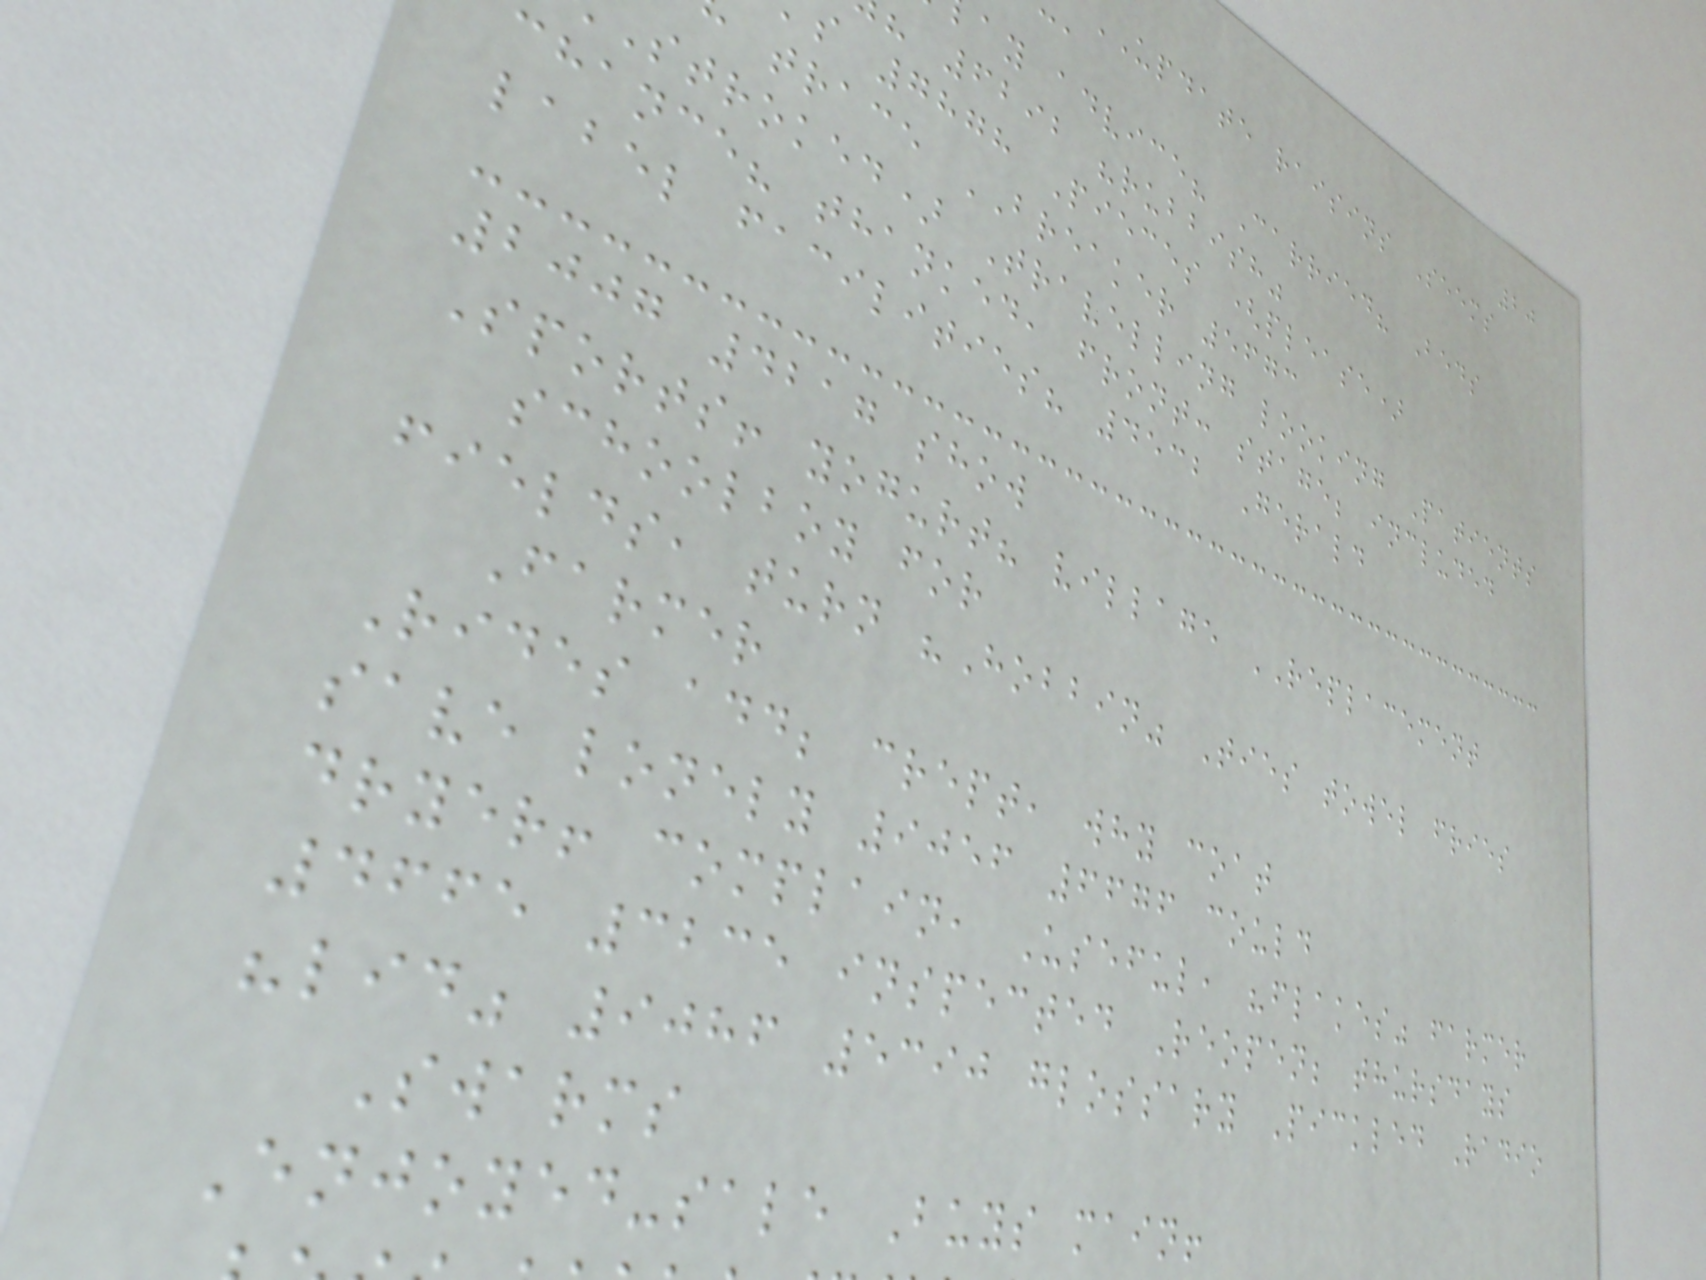20
UPDATE raisins Seems
ay advice? Carried? Beds
6292 "rubbish"
s 7878 Pieces (please)
trace BREAKER 5673
stroked) Travelling looking Patients
chance? thanked, front: stage; included
label facilities? 4532 Gerald
2007 4217 show
Sports! yogurt? village REPLACEMENT
schoolboy for
fields, turn "Hobbin" Ties towel fries
Farmer
Rides add; crept, why coat
save lonely 9056 6676 could
dryer! complain, Useful, "flakes" farmer
4665 3235 inspected Reopen; thursdays
"lid" 9086 5390 glossary Pickled Radio
Swarms
Enjoyed-sale Buys main!
